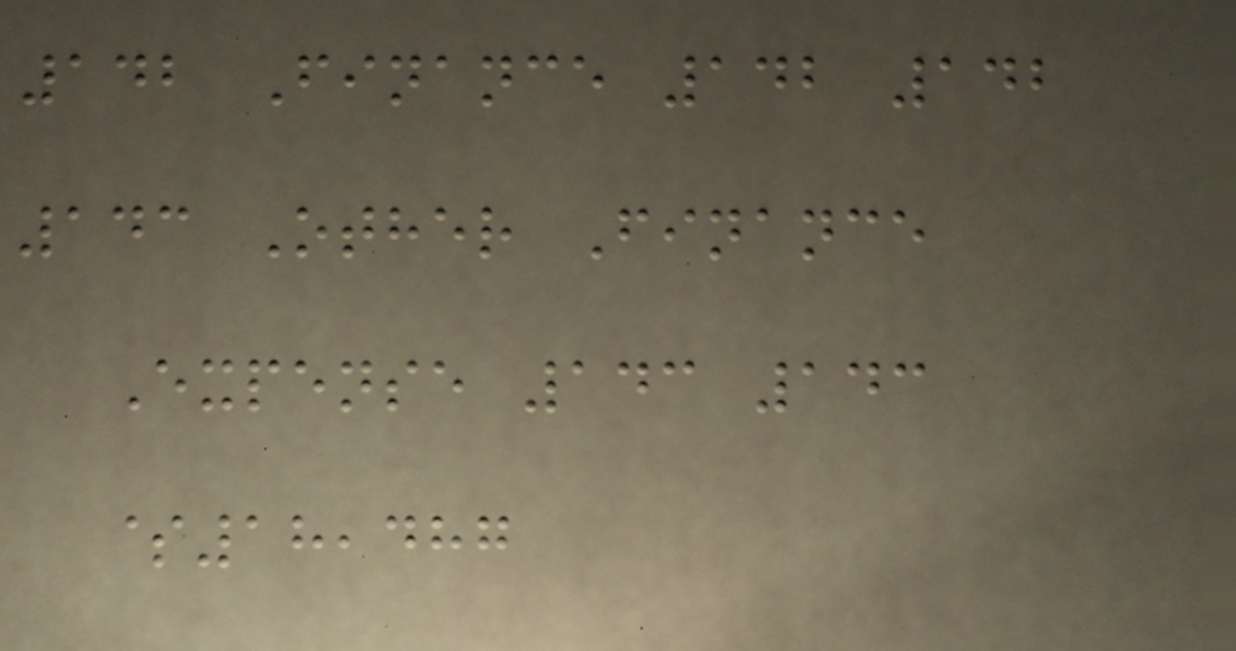142 Finance 142 142
143 Other Finance
Expense 143 143
$18,487
